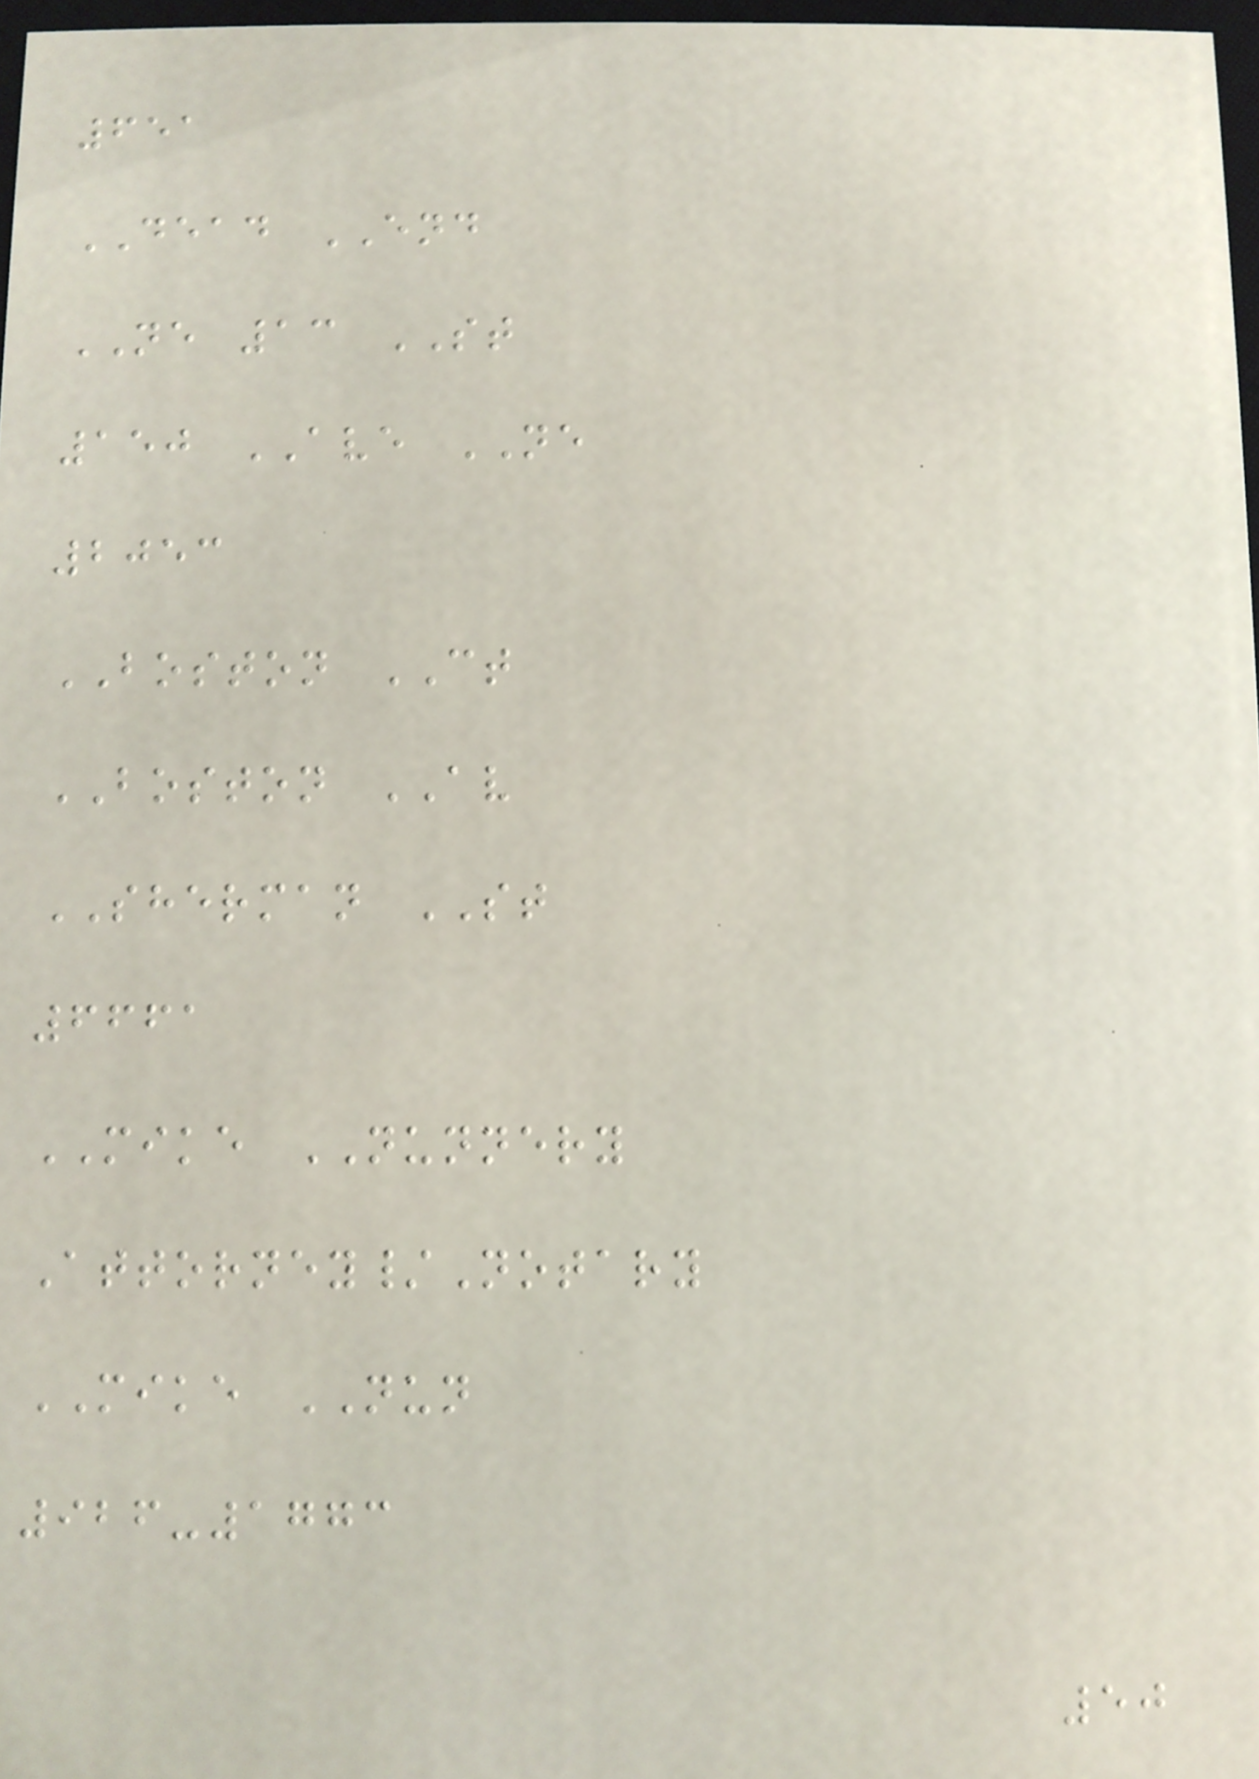651
DEAD END
NE 13 ST
150 AVE NE
2053
BOSTON CT
BOSTON AV
SHERMAN ST
6661
MIKE NUNNERY
Attorney/Notary
MIKE NUN
926-1773
50
